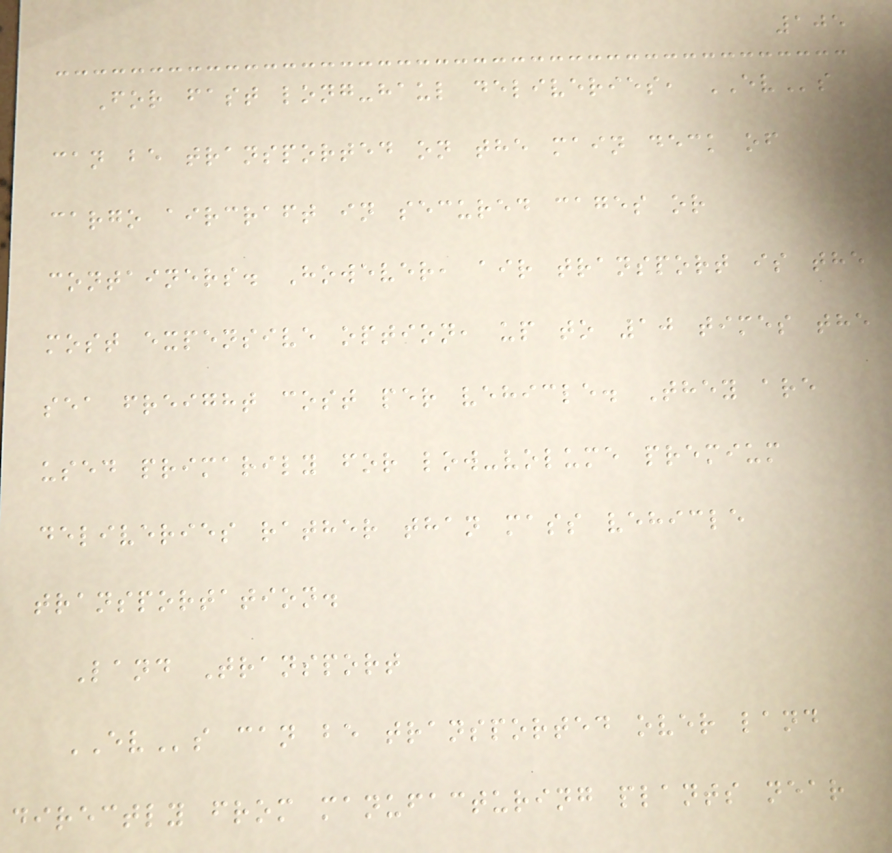105
For fast long-haul deliveries, EVs
can be transported on the main deck of
cargo aircraft in secured cages or
containers. However, air transport is the
most expensive option, up to 10 times the
sea freight cost per vehicle. They are
used primarily for low-volume premium
deliveries rather than mass vehicle
transportation.
Land Transport
EVs can be transported over land
directly from manufacturing plants near
